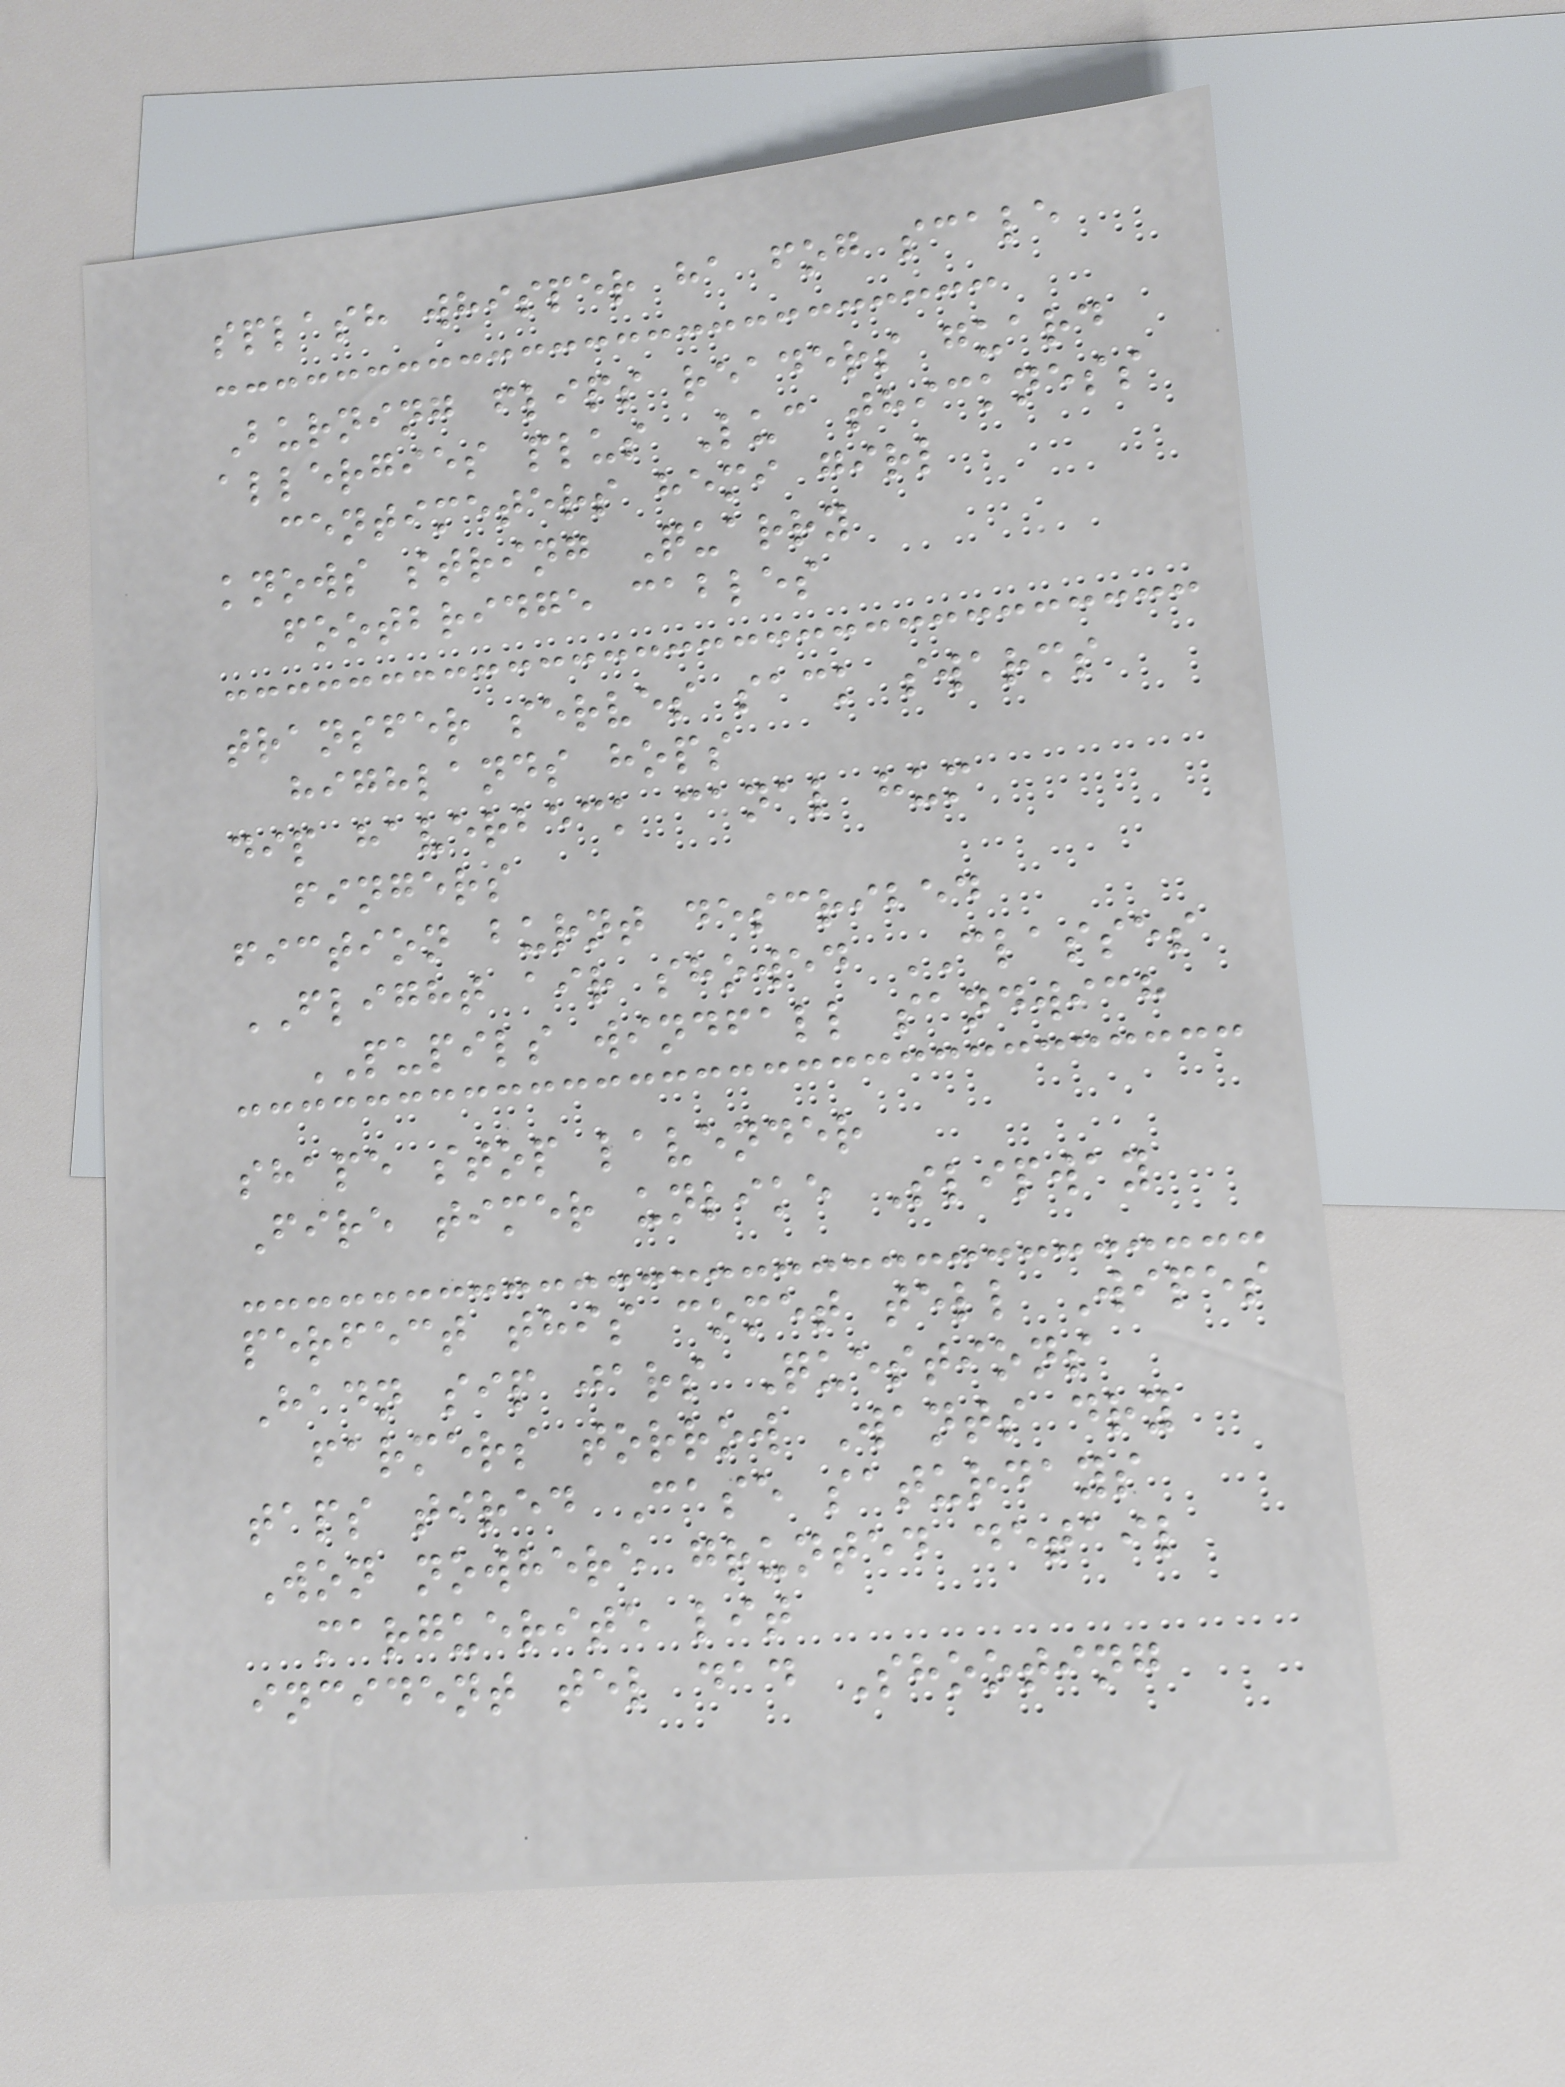splash whisper ha fog scale
Burning flips readers guard
allergies plus Luc thickness
centimeters hemi girl
knows string Quarry
footbridge cables
transfer serves sack swarms
highlands hops
dip haverbeck canal hum
fingers
fiction burnt described
FLIGHT air showed CLASSES
PUPILS windfall sandwich
shape stop lavender
Fire timer unlike Slipway
perfect this comet tell Wipes
Hadn sip jars Questions
farmers torrow Wants dry
taps tired Case saturdays
Won nowhere grunted detail
marguerite lit
incident tel dad Shooting
